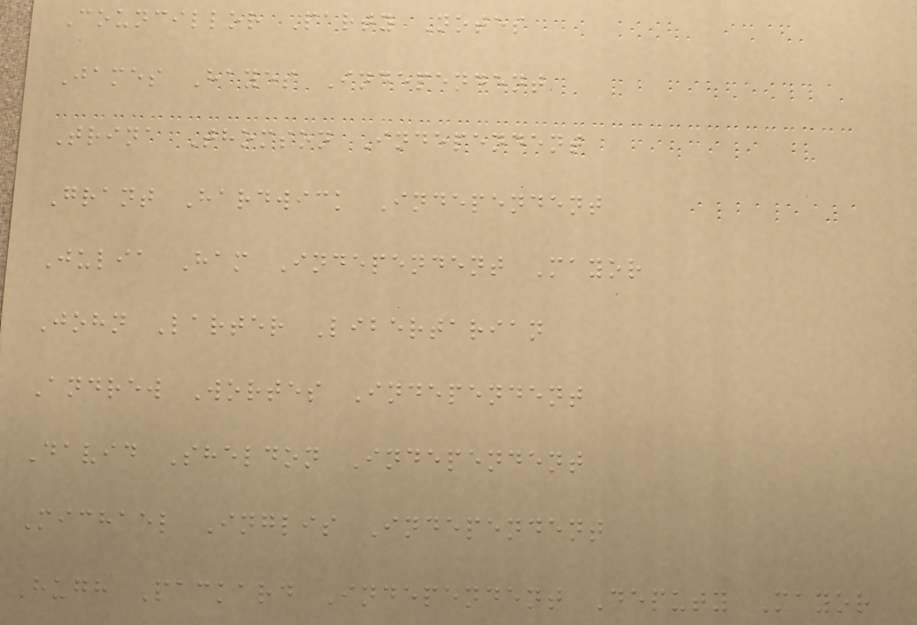Councillor Party Notes
James Hayes Independent
Trina Thomson Independent
Grant Hardwick Independent
Julia Ham Independent Mayor
John Larter Libertarian
Andrew Wortes Independent
David Sheldon Independent
Michael Inglis Independent
Hugh Packard Independent Deputy Mayor
